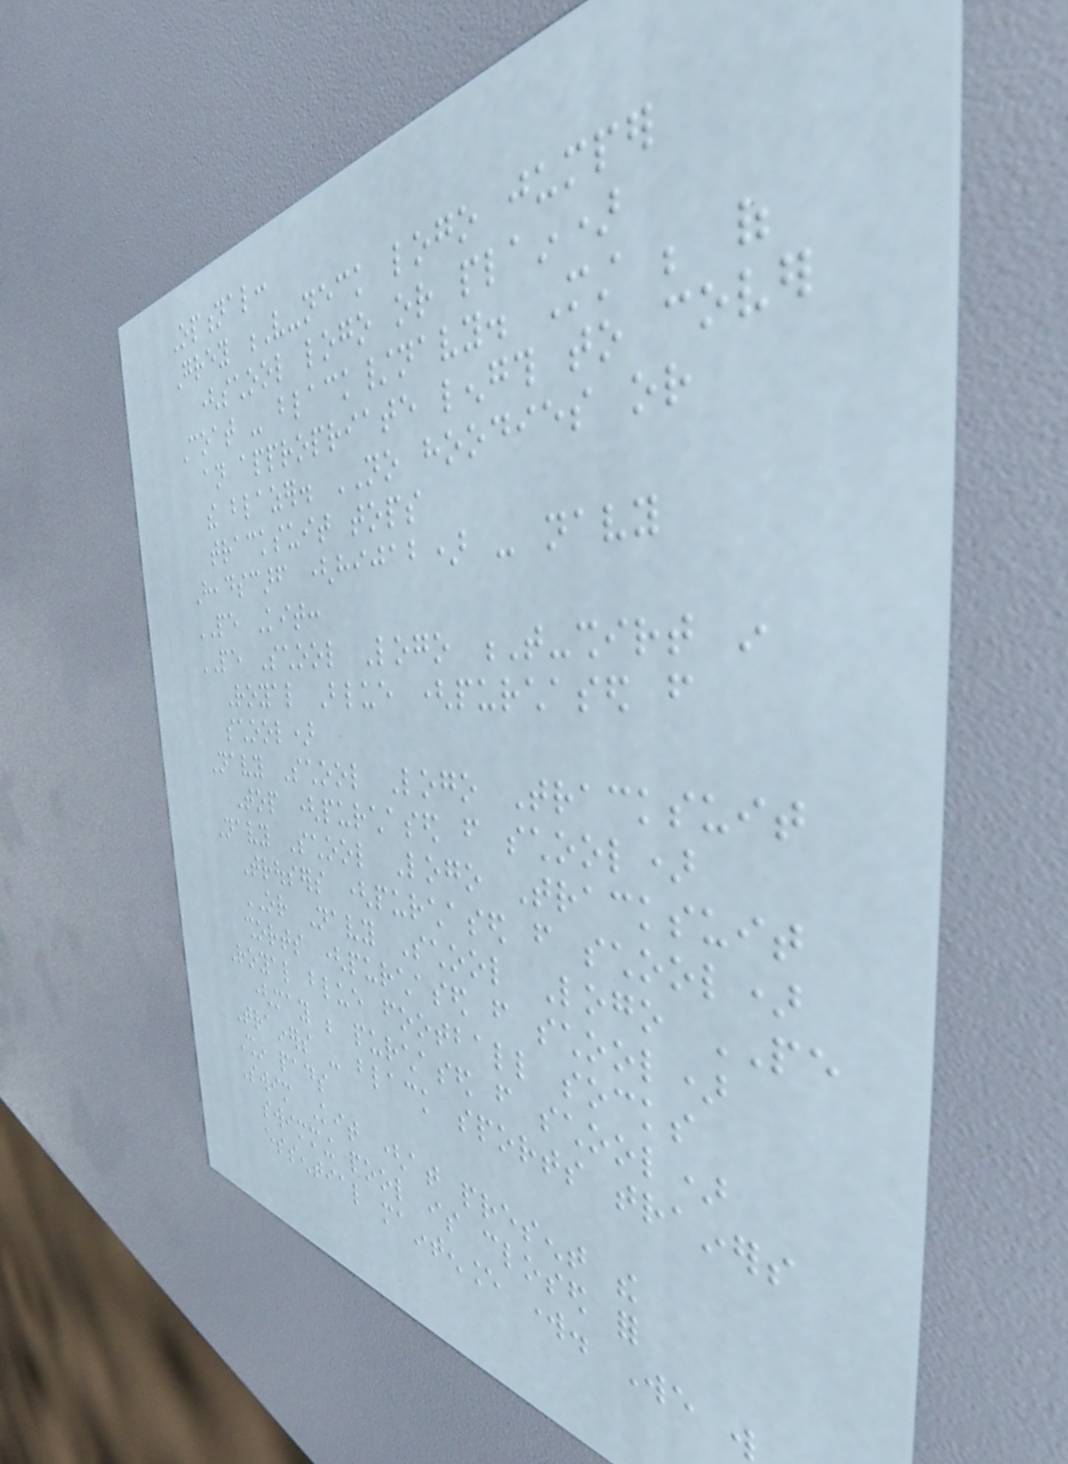Optional:
Grey V-neck logo jumper
(school logo or plain)
Coat - black/navy. Must be of
an appropriate length to cover
the blazer. NO hoodies or
tracksuit tops
Headscarf (hijab) - navy
PE Kit:
PE School Logo T-shirt in
Royal Blue (purchased from
school)
Navy School Logo Tracksuit
Top (purchased from school)
Navy School Logo Tracksuit
Trousers (purchased from school)
OR Navy School Logo PE
shorts (purchased from school)
Royal blue football socks
(may be purchased from school)
Trainers - black sports trainers
Shin pads
Swim Kit (at present the
swimming pool is closed for
essential maintenance work. We will
